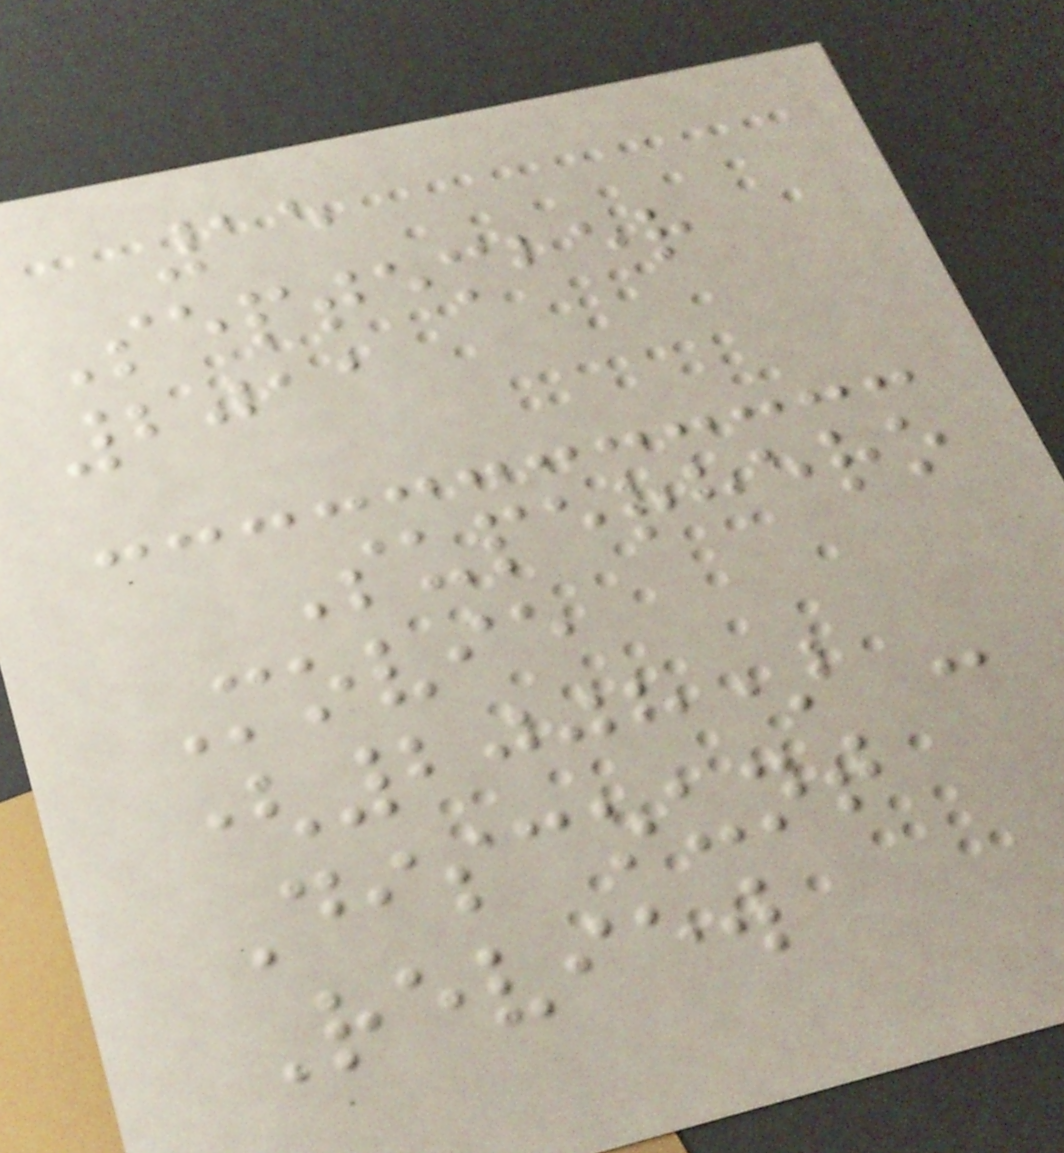15
September
2011
Superhero
Movie
(2008) -
Discount
Review
